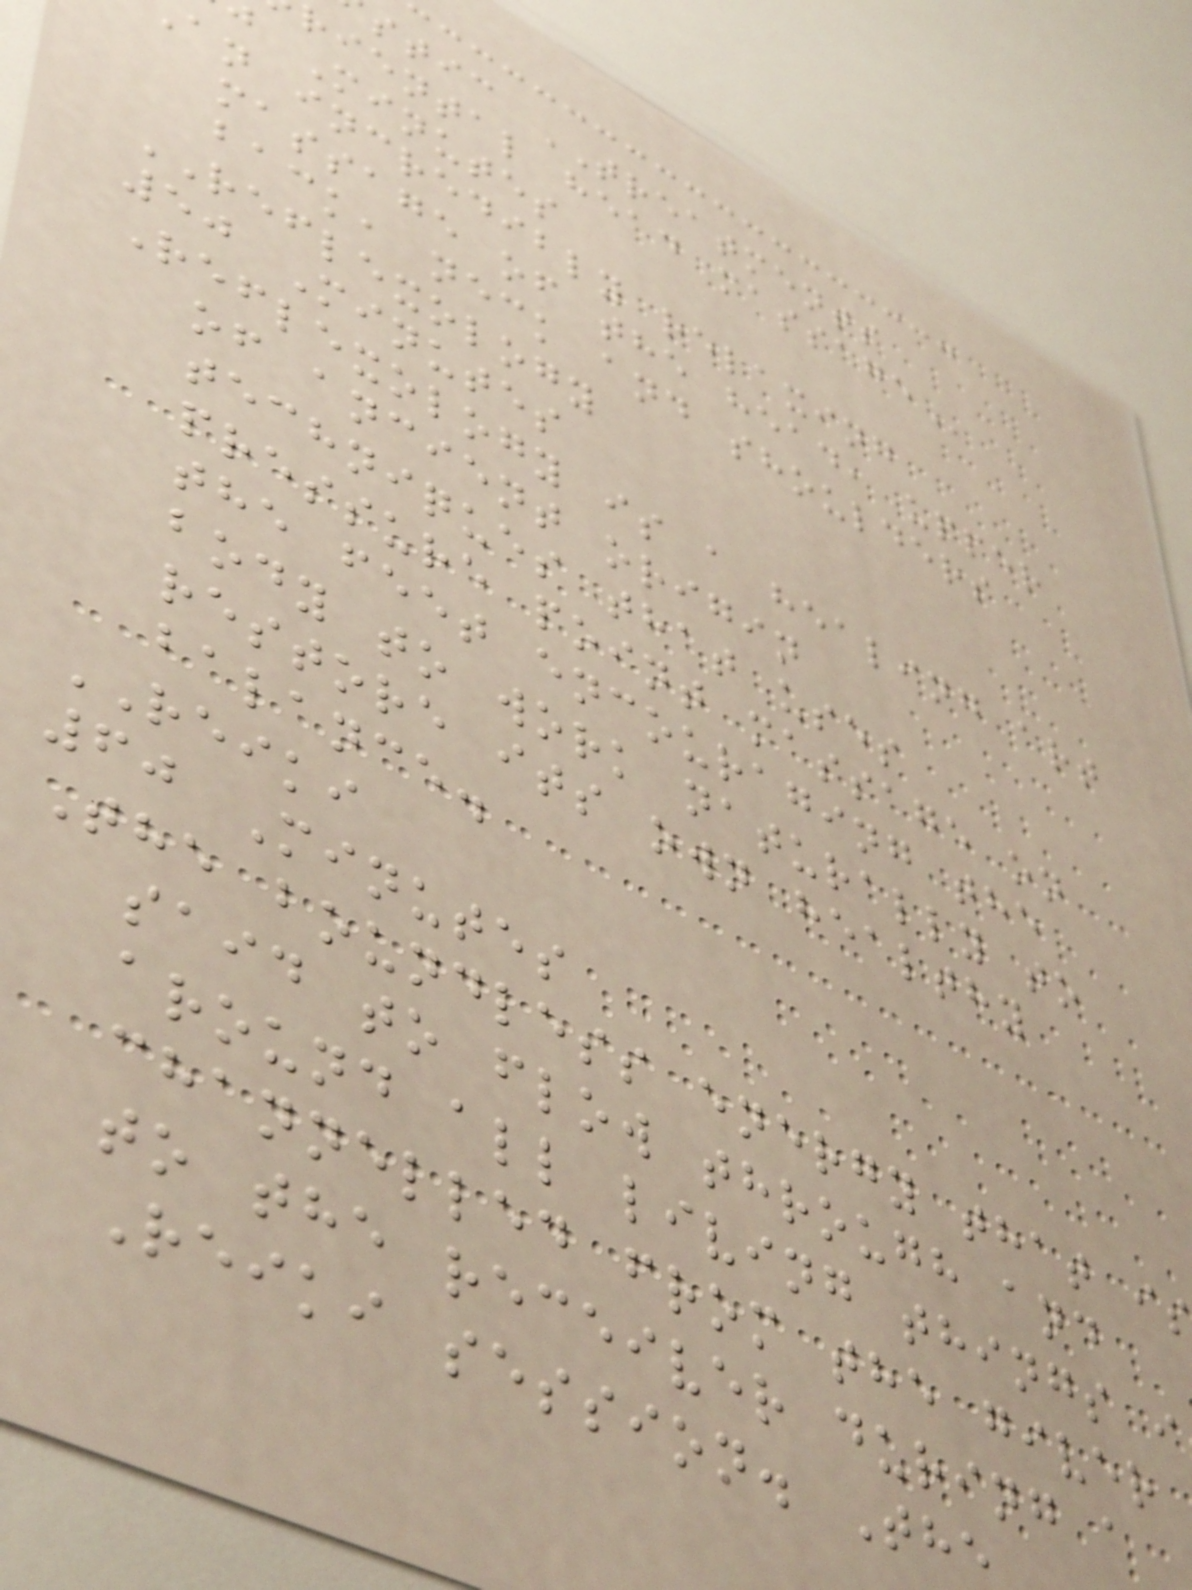stic TREATMENTS
riental head
Minutes
an incredibly relaxing
massage of the head, upper
back, neck and shoulders
REFLEXOLOGY
50 Minutes
Reflexology is a healing art
of ancient origin
techniques that uses
pressure point massage on
the feet encouraging the
body to work naturally to
restore its own healthy
balance.
REIKI
60 Minutes
The boundless energy that i
said to flow through and
around all living things i
channelled from the giver
to the receiver during a
Reiki session. The
